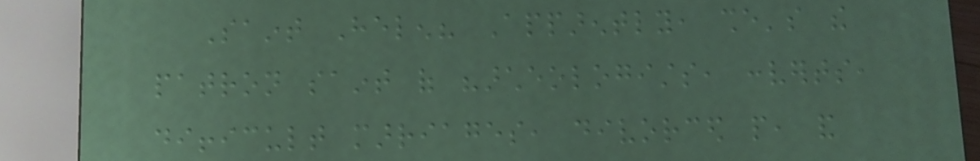Saint Helen? Apparently, she's the
patron saint of "archeologists, converts,
difficult marriages, divorced people, and
